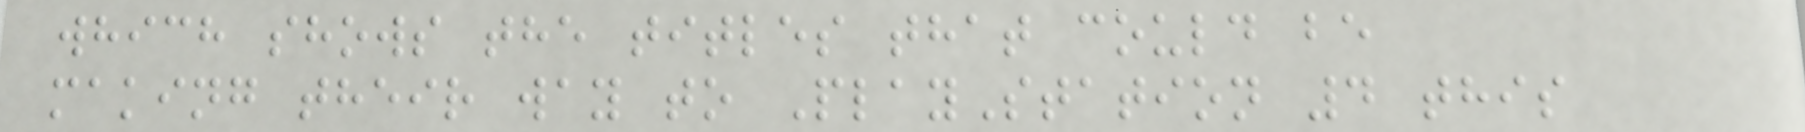which shows the titles that could be
making their way to PlayStation 4 this
